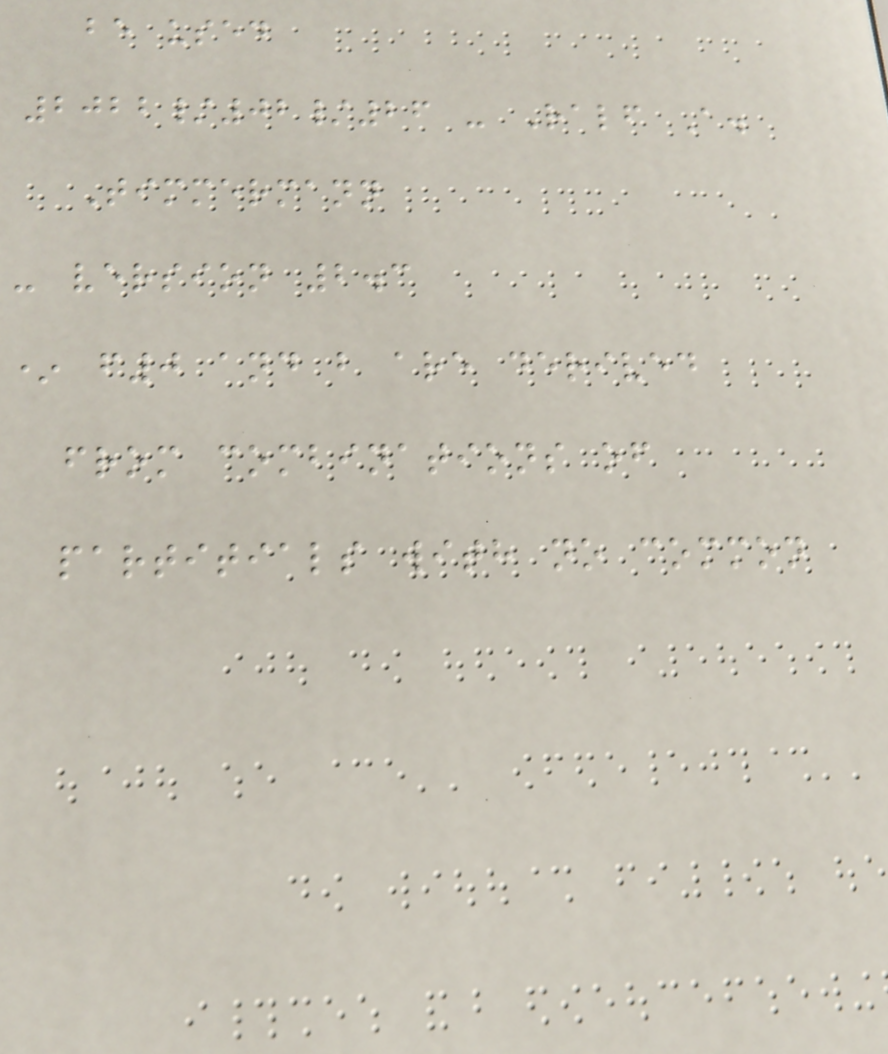be used
2022/02/26 - Ralf A.
Timmermann
- version 2.3
* f0 and b are derived
from combinations of
partitials with no common
